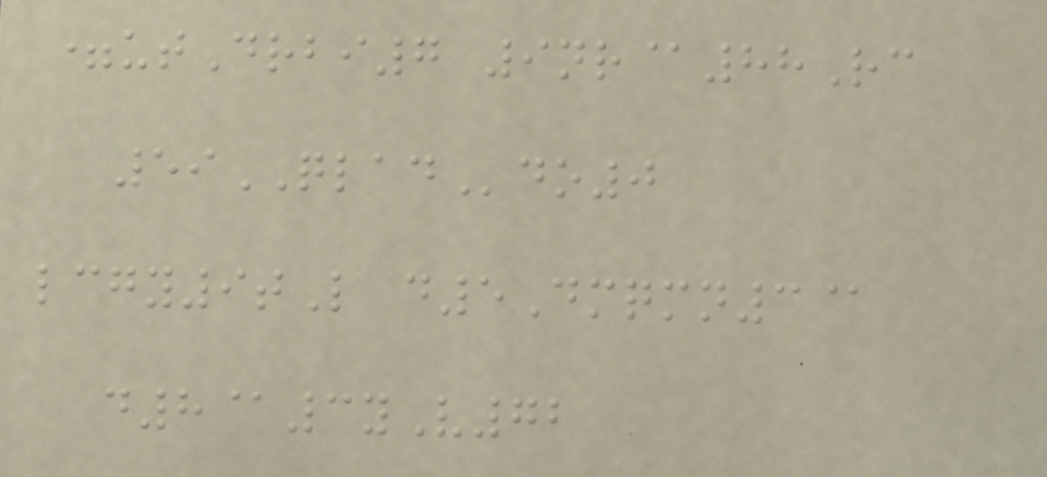=utDrbi7 9nr@88Rc
59QLADdo0
lcgy9tL d5Dmqmn3@
d8@3yV72
